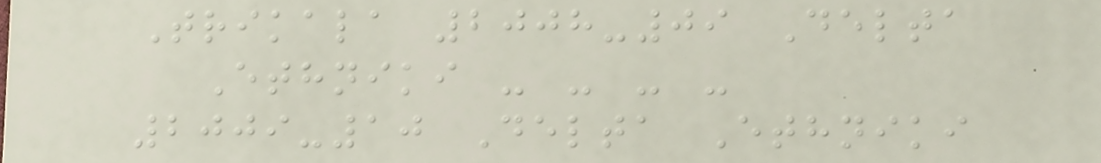Trikala 2008-09 Delta
Ethniki - - - -
2009-10 Delta Ethniki
